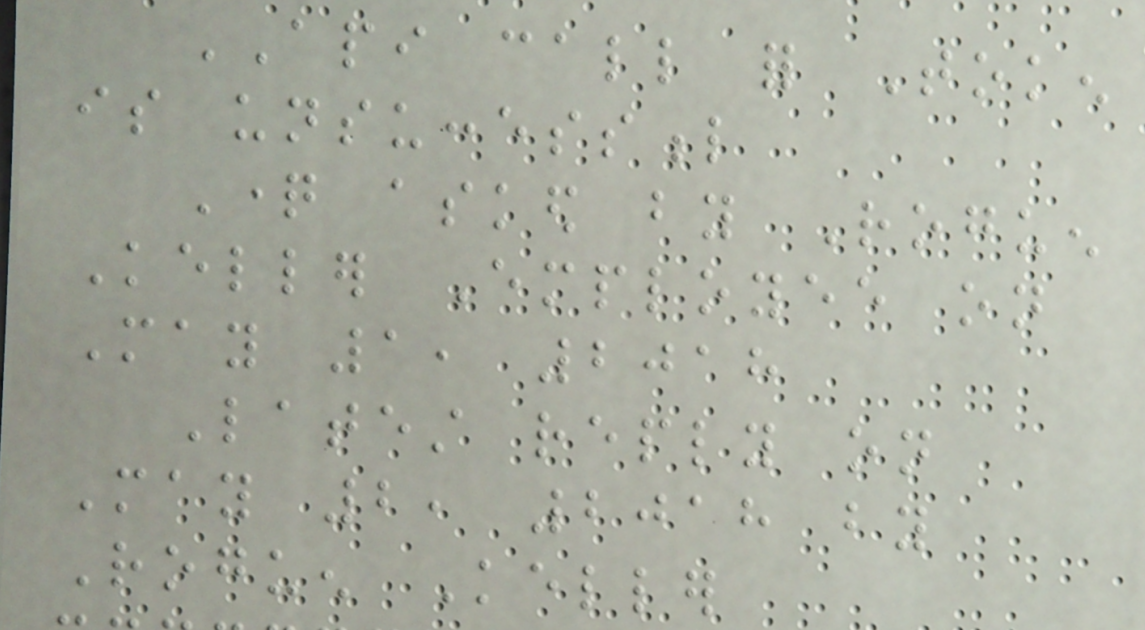API call for Token
is unsuccessful
Question asked by Roguen
Keller Employee on
May 1, 2018
Latest reply on
May 2, 2018 by
Roguen Keller
